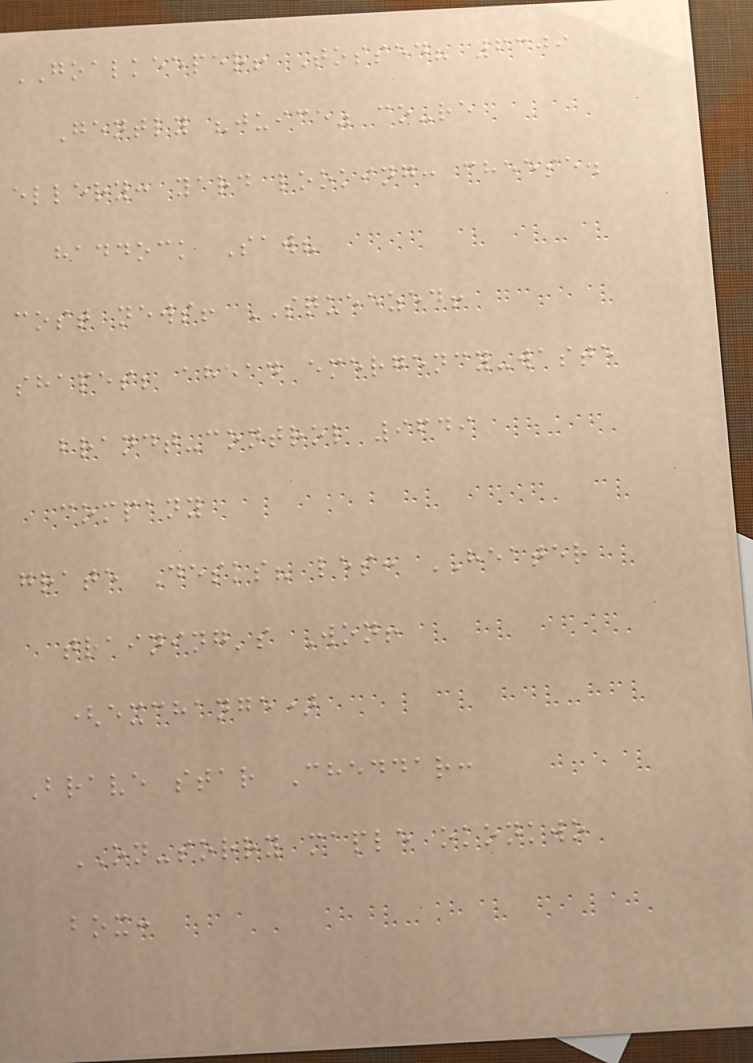GOALKEEPER! Tossed? 6309
Gently "juice" co-re
ellery: yard looking: cheese.
haddock Saw?
cost news! SQUEEZED!
shapes; ahead emergency-waste
brandt-control 9649
company
grate Desks? les: HEATER
training's Won!
(exchange)
Brave star Cheddar:
ON-sorry maple okonkwo
box:
